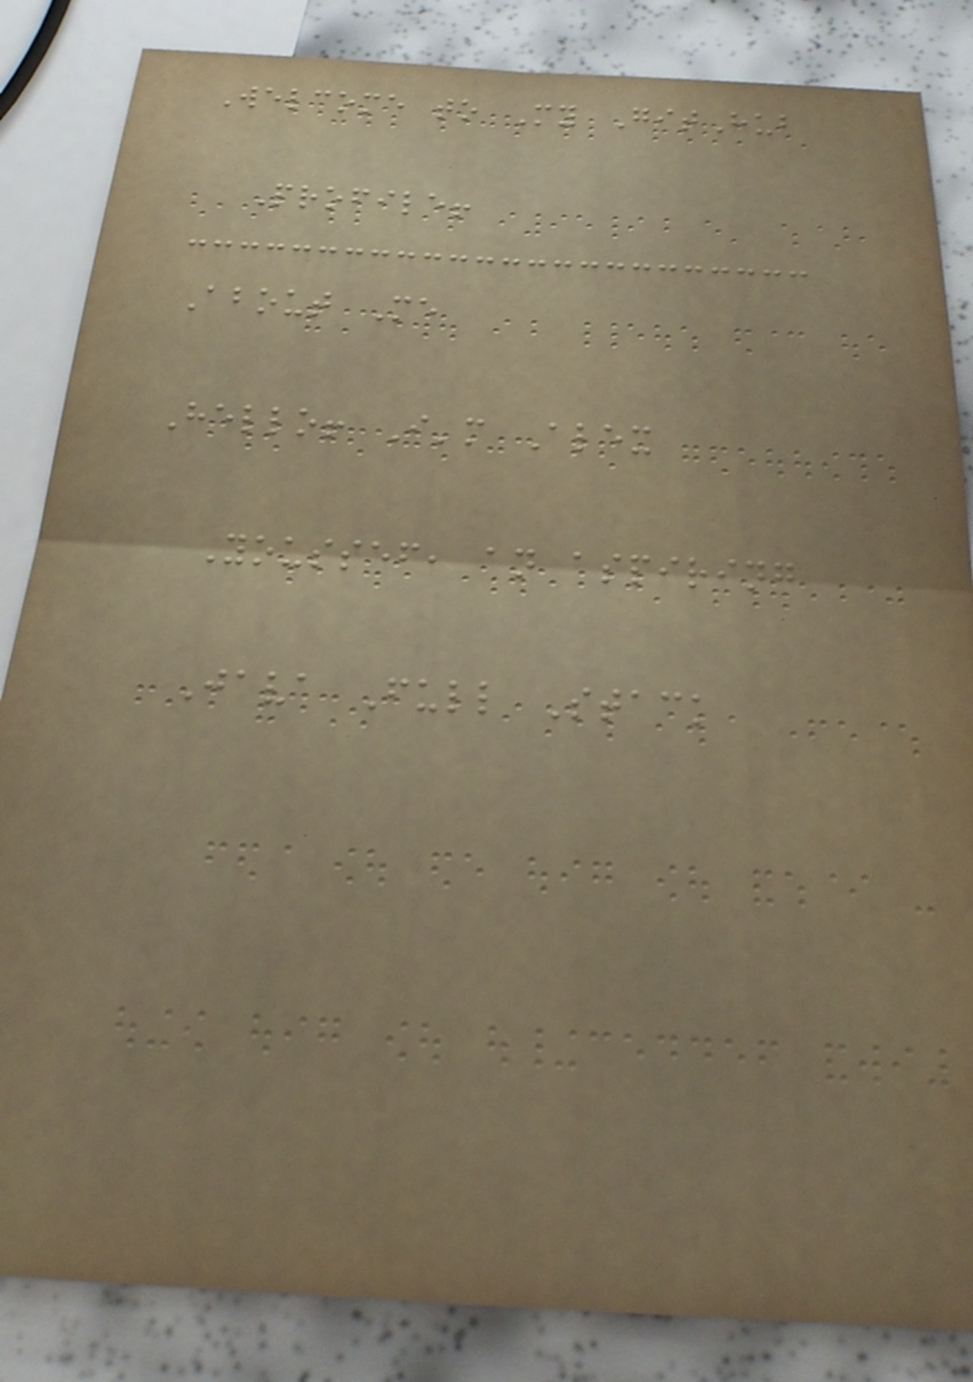Welcome to My GitHub
Profile!
About Me
Hello! I'm Alex
Youssef, an aspiring
Java Full Stack
